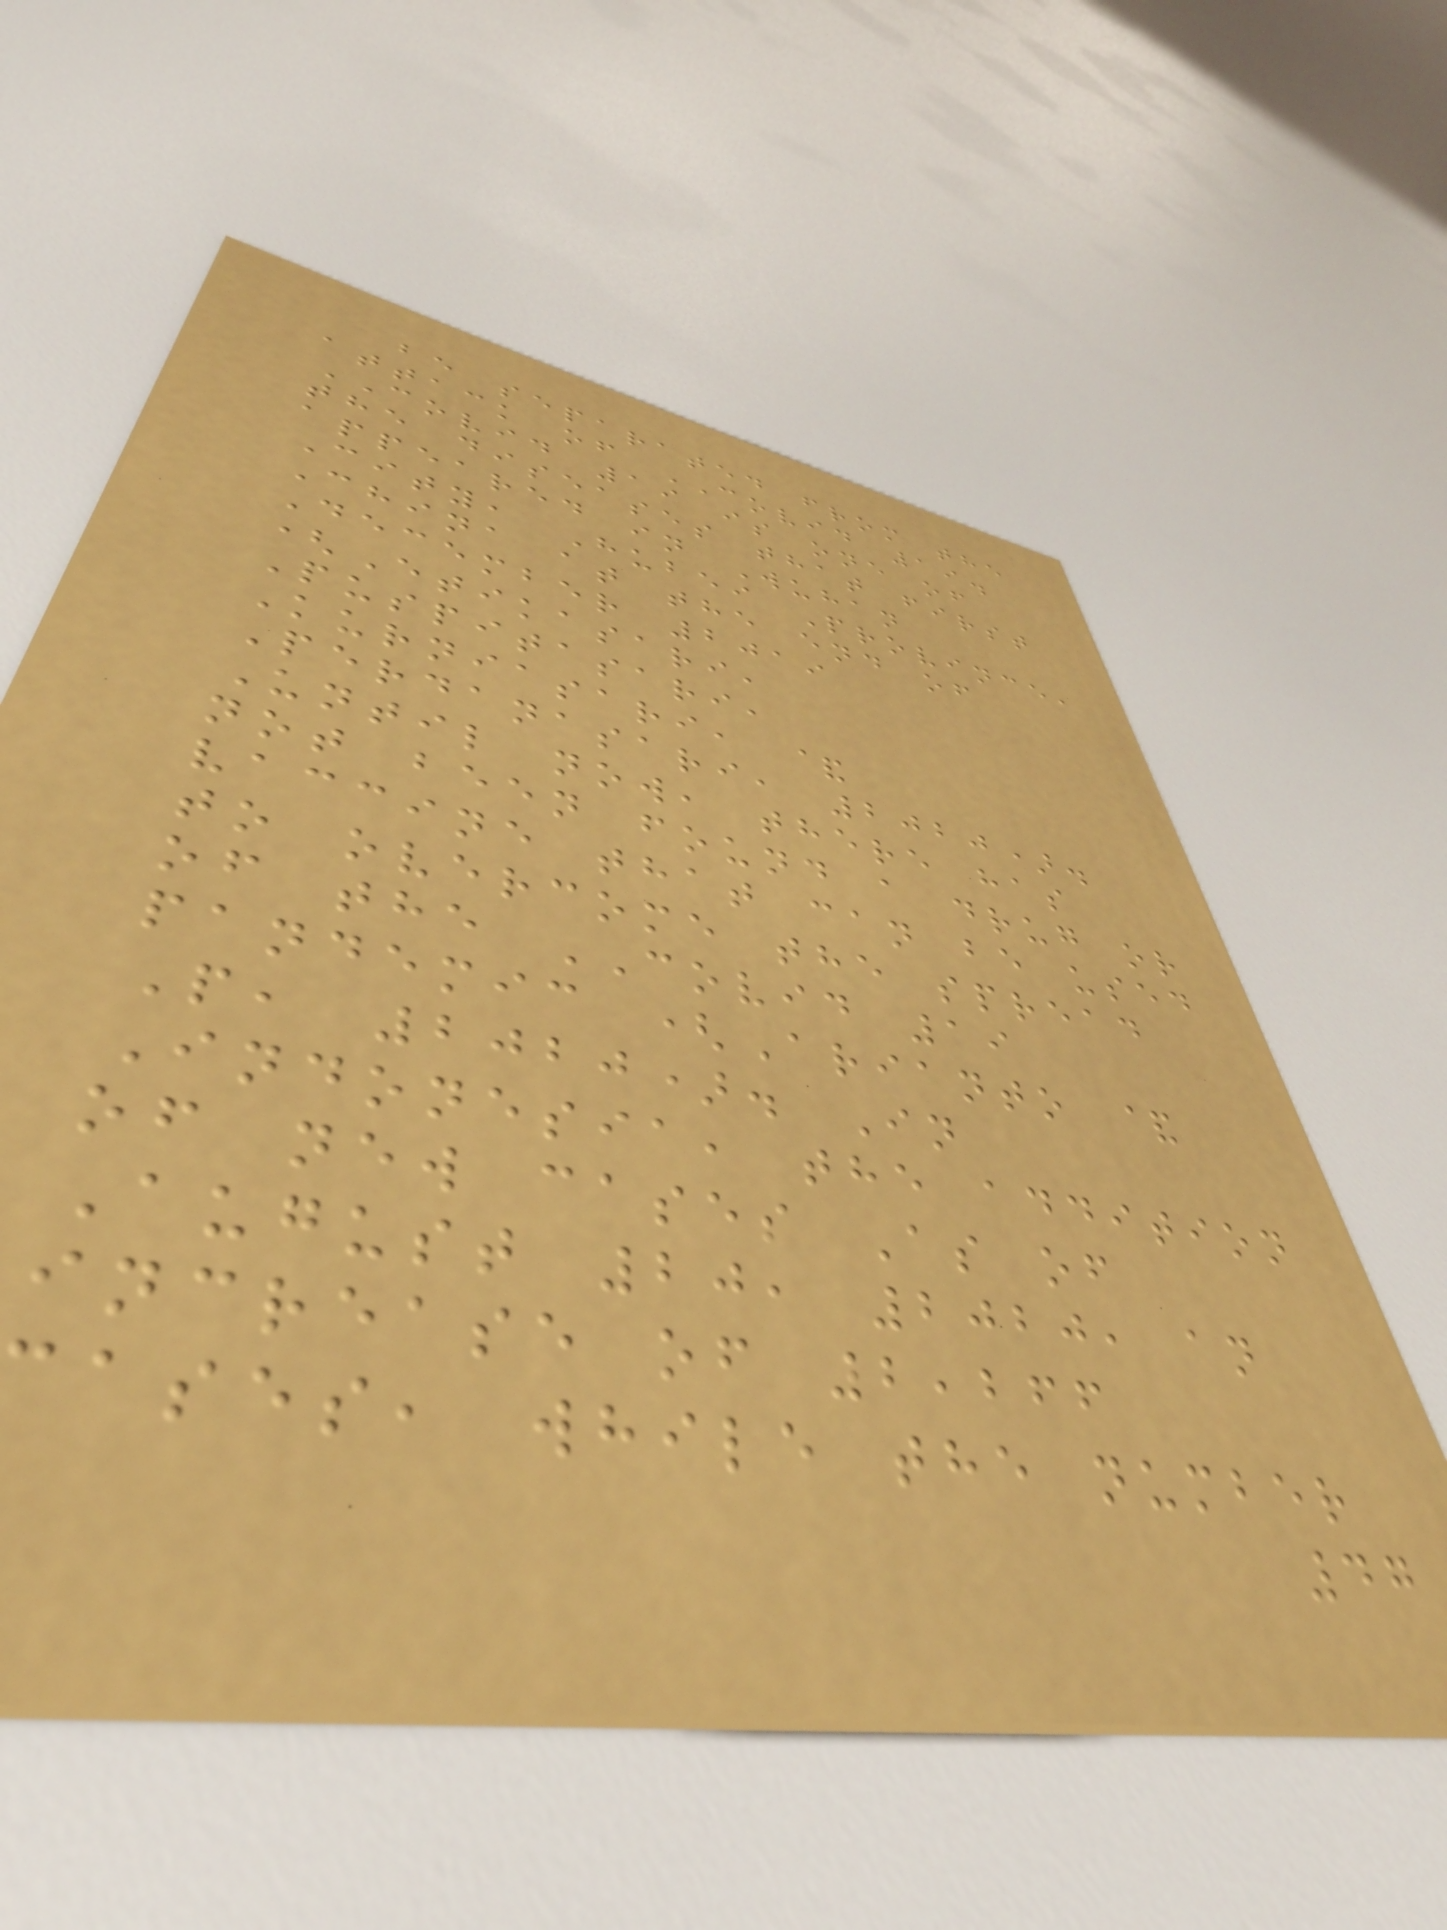be separated from the
attack of COVID 19.
COVID 19 is one of
the diseases that first
appeared in Wuhan
City, Hubei Province,
China at the end of
December 2019
(Etikasari,
Puspitasari,
Kurniasari, &
Perdanasari, 2020).
Until now, there has
not been found a drug or
vaccine that can be used
to overcome the spread
of the COVID 19
pandemic (Arianto &
P, 2020). In
Indonesia, the addition
of new cases As of
August 20, 2020, an
increase of 2,266
ases, while the number
47
